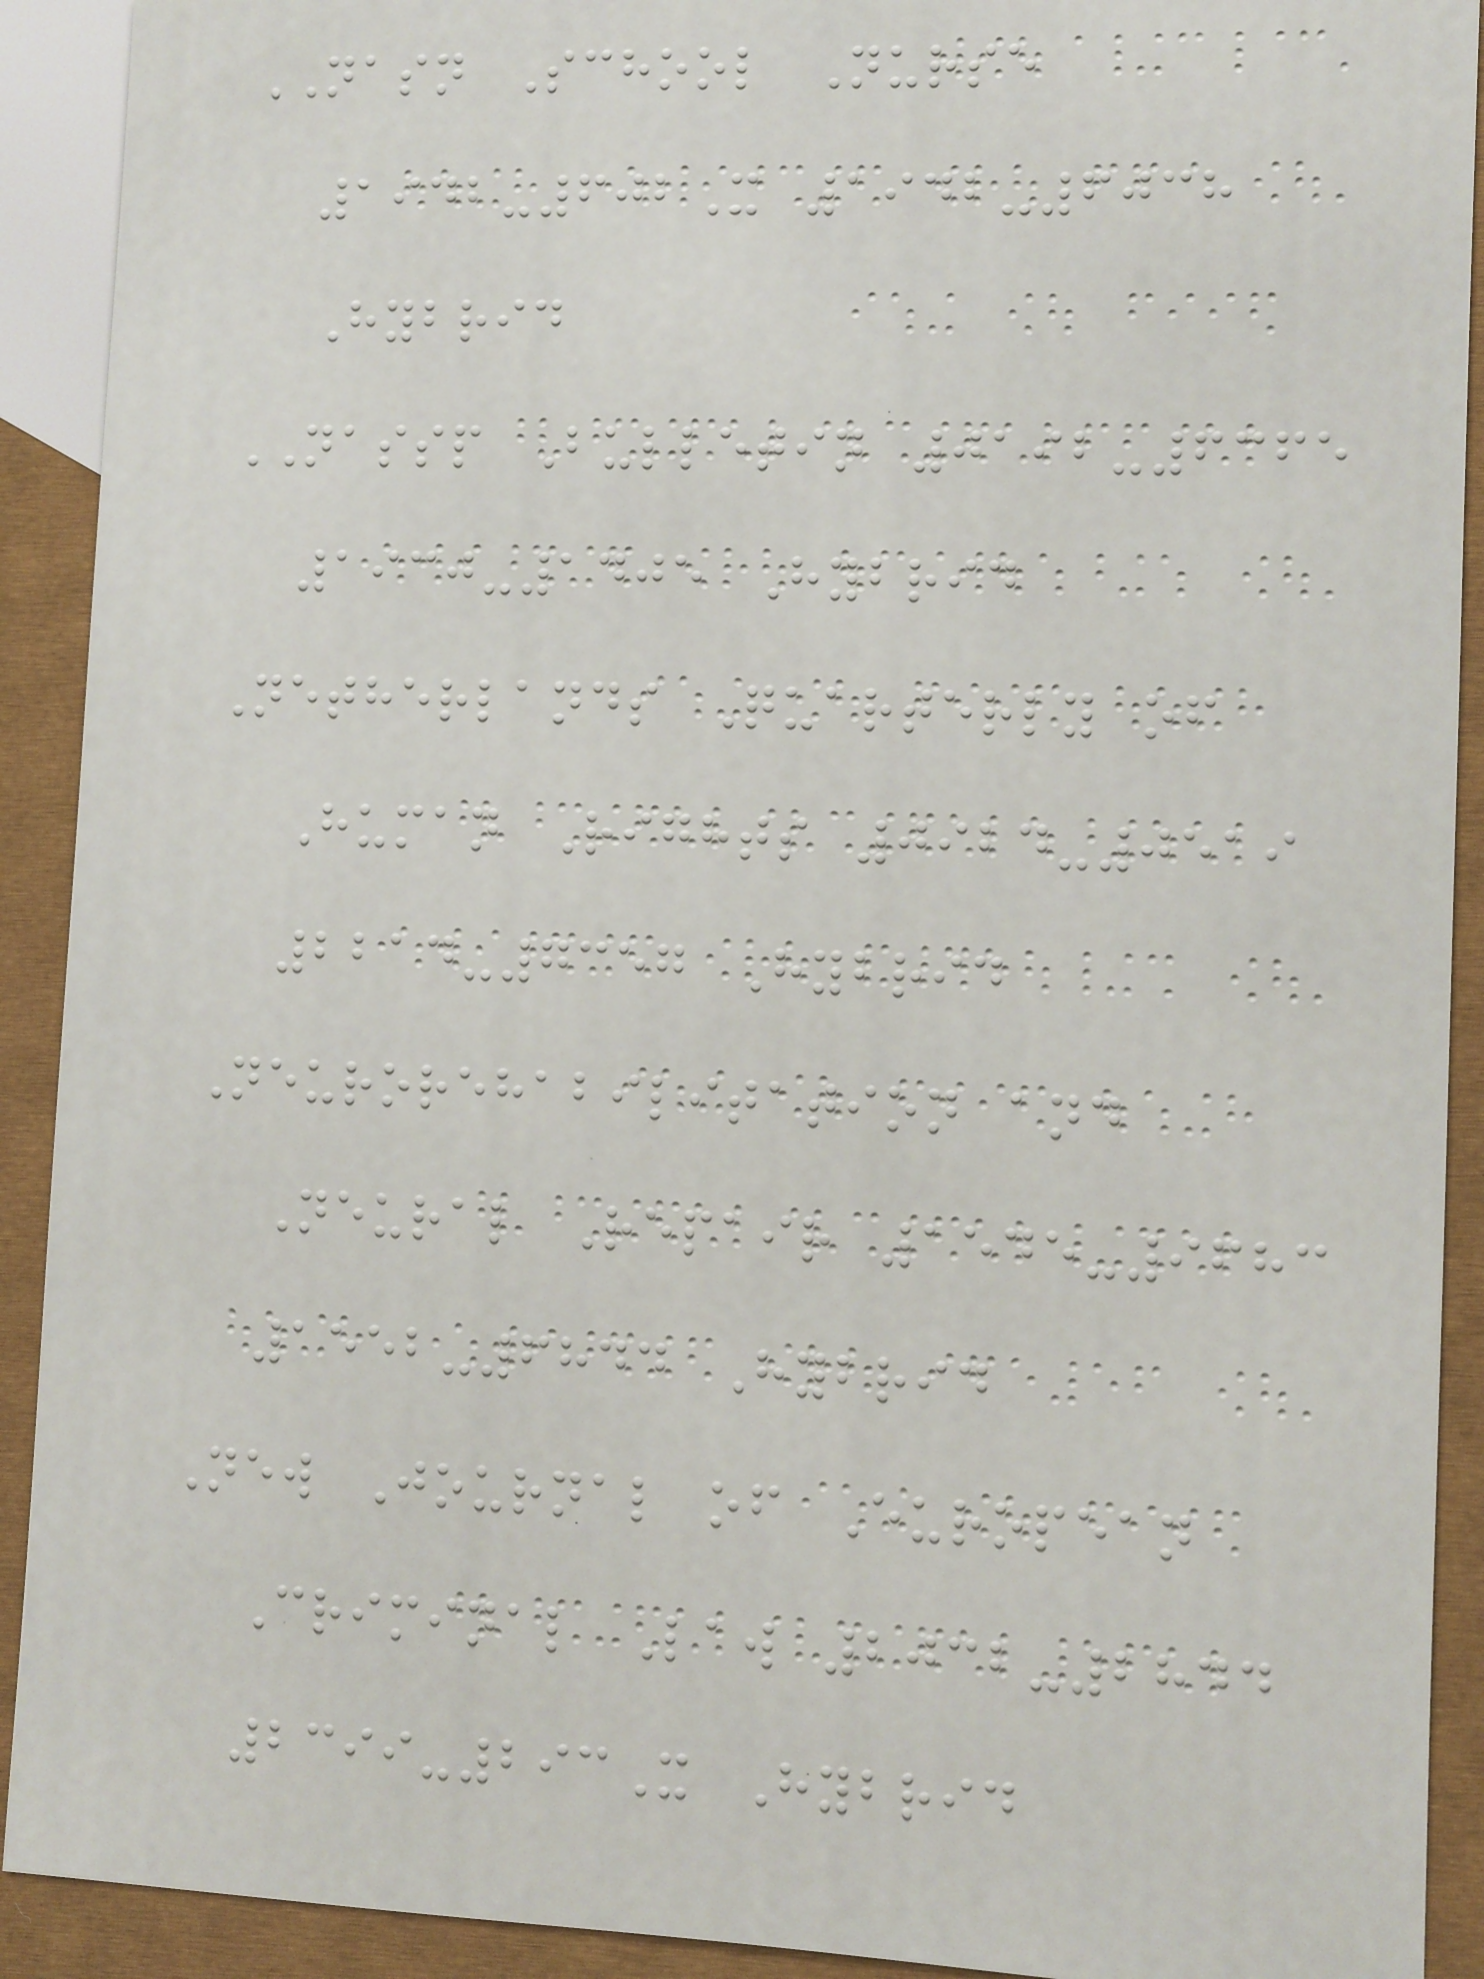NASN School Nurse
1942-602X 1942-6038
Hybrid
NASSP Bulletin 0192-6365
1930-1405 Hybrid
Netherlands Quarterly of
Human Rights 0924-0519
2214-7357 Hybrid
Neurorehabilitation and
Neural Repair 1545-9683
1552-6844 Hybrid
New Journal of European
Criminal Law 2032-2844
2399-293X Hybrid
